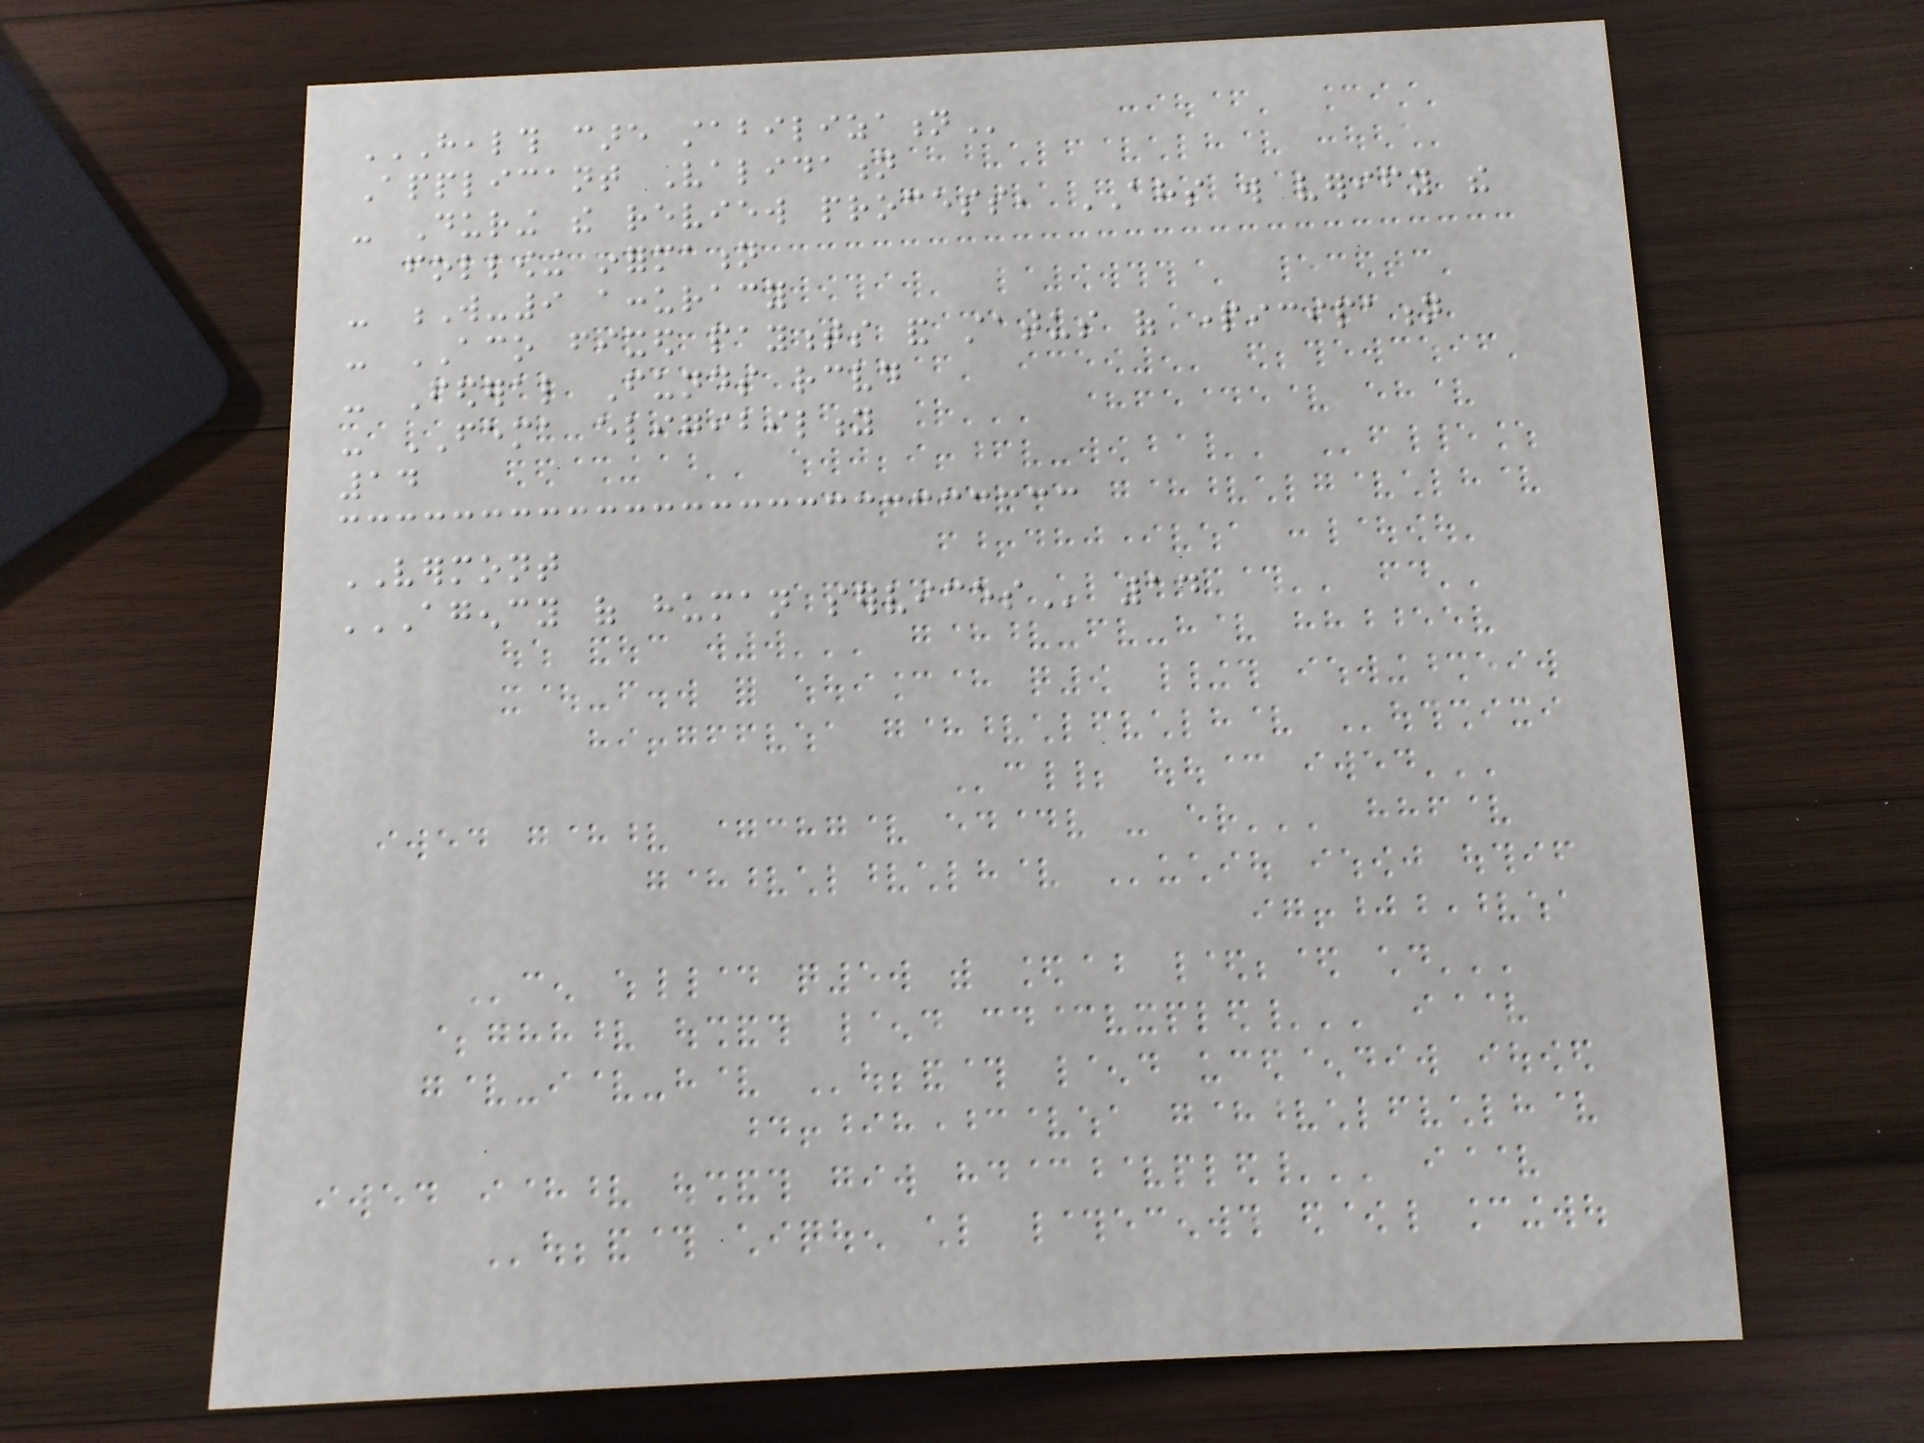HEALTH CARE STABILIZATION
Applicant Validation
- During the review process, AHS will verify the
following information
- W-9 accuracy
- ACO fixed payments and status of participation
- Federal Funds received
- FEMA eligibility
14
VERMONT
AGENCY OF HUMAN SERVICES 14
